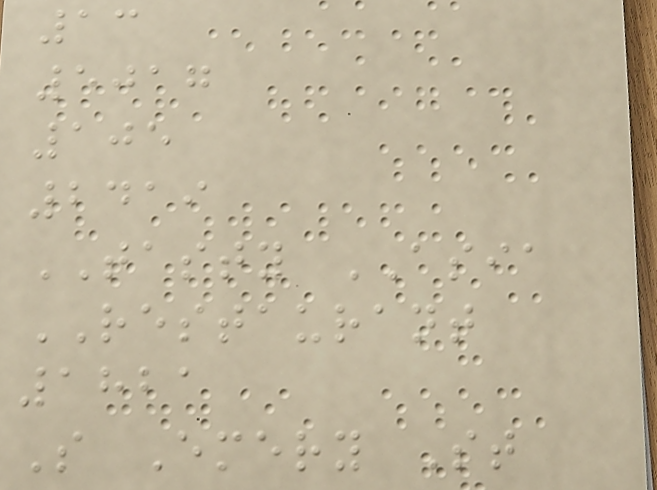13
5017
105
2419
TASTY ASIA
RESTAURANT
1821
S Emery St
